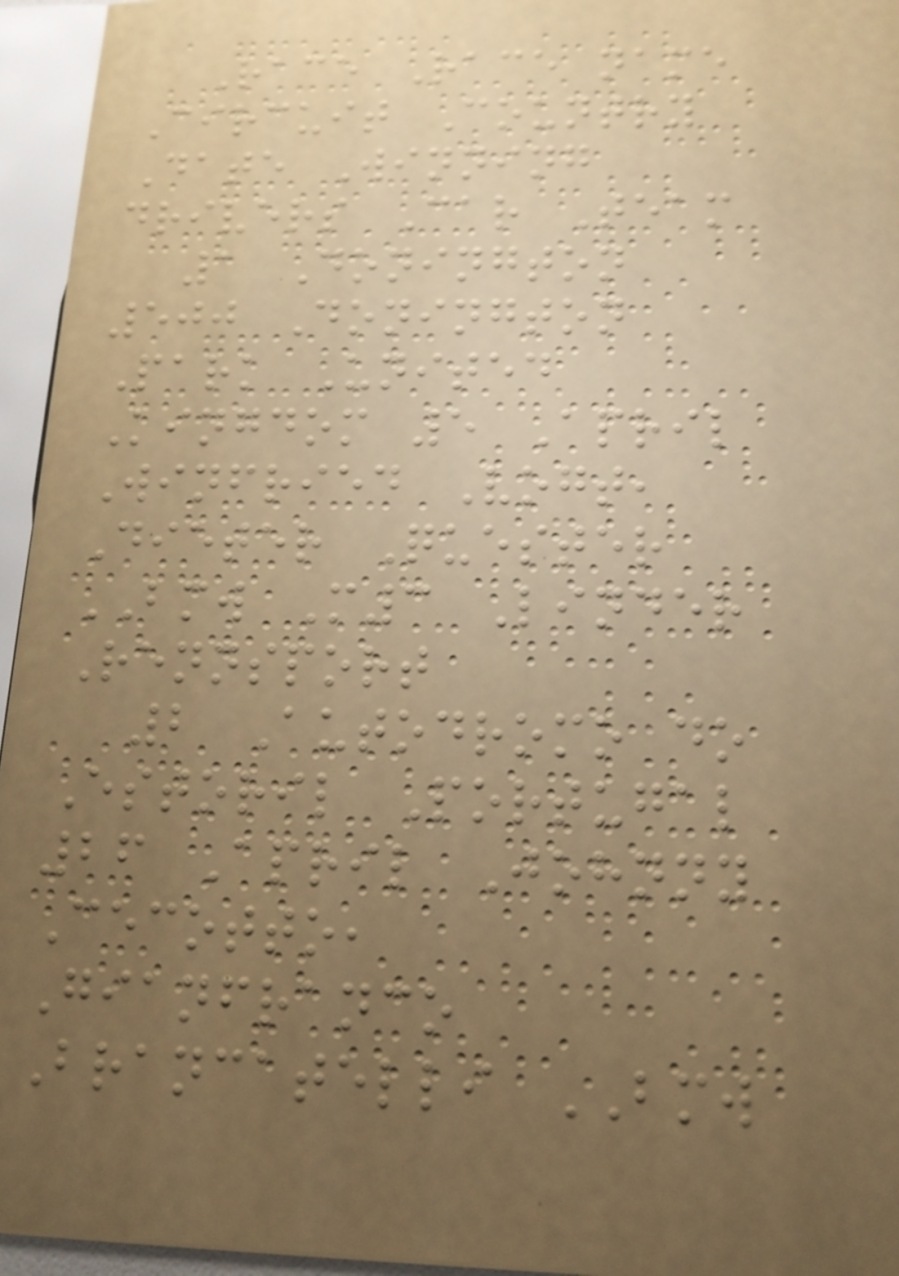Race Race name
Circuit Country
Date Winning
drivers Car Team
1 Donington
500 Donington
Park United
Kingdom 5 April
Winfried Vogt,
Dieter Quester
BMW M3 Linder
Rennsport
2 Autodromo do
Estoril Portugal
26 April Johnny
Cecotto,
Gianfranco
Brancatelli BMW
